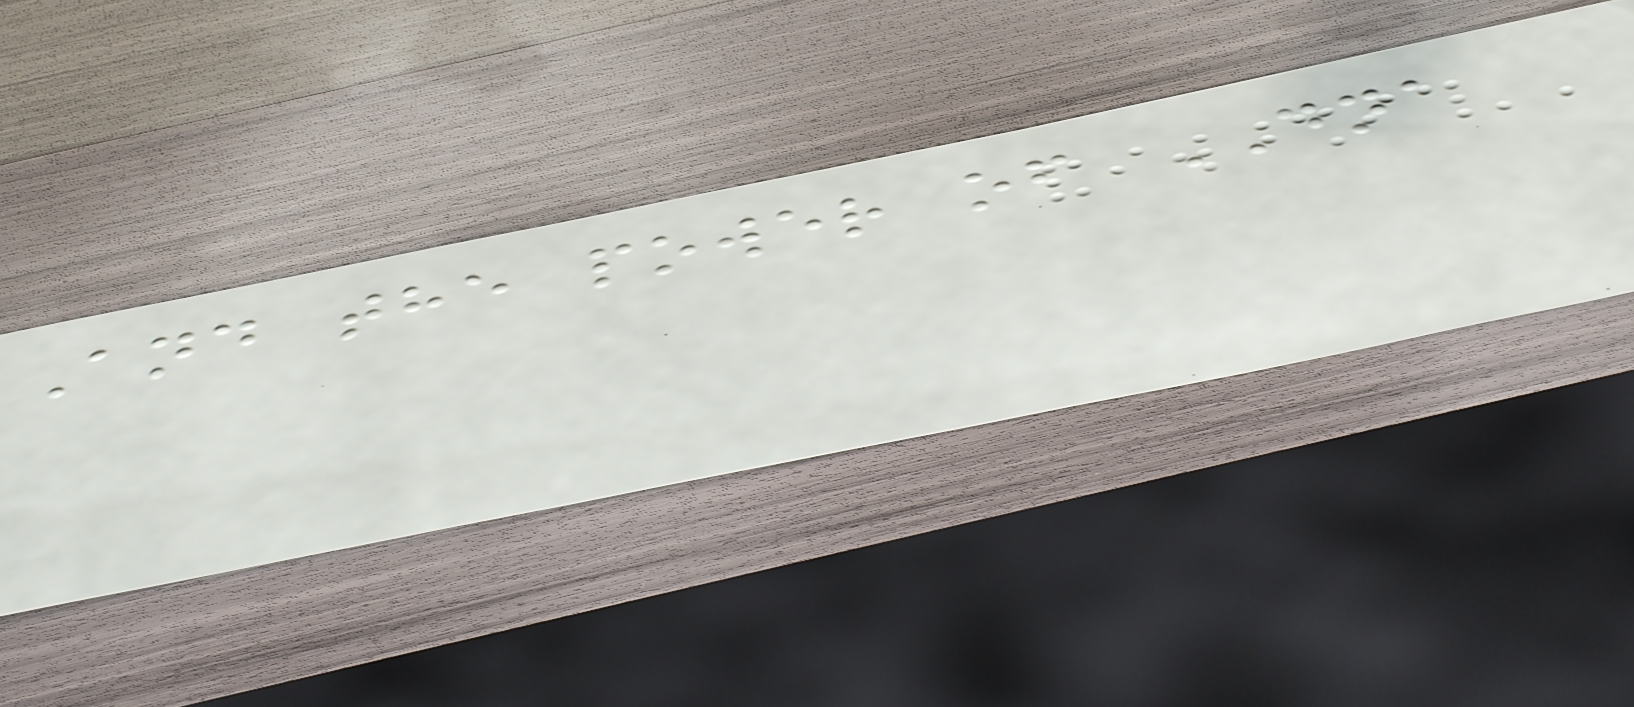And the power of DNA
